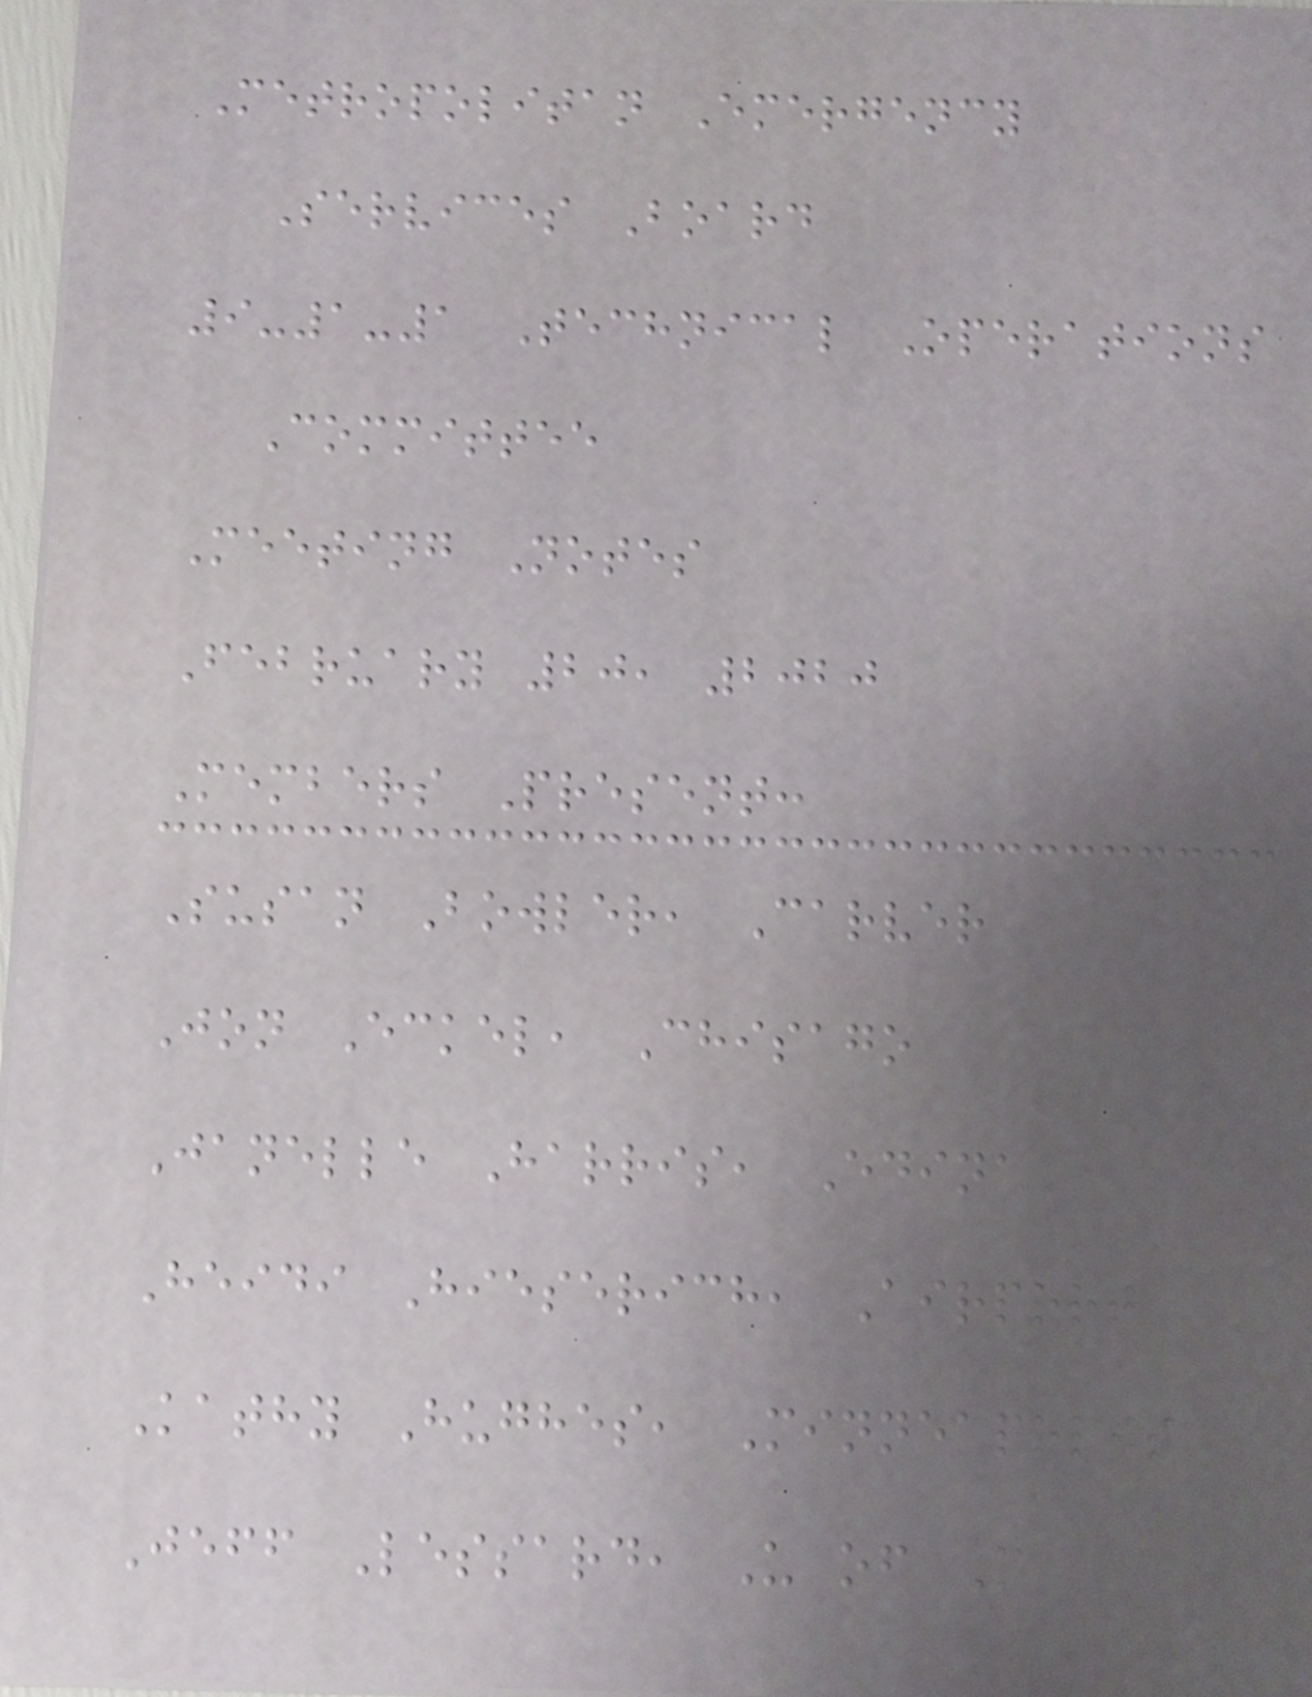Metropolitan Emergency
Services Board
9-1-1 Technical Operations
Committee
Meeting Notes
February 20, 2020
Members Present:
Susan Bowler, Carver
Jon Eckel, Chisago
Janelle Harris, Edina
Heidi Hieserich, Airport
Kathy Hughes, Minneapolis
Jeff Lessard, U of M
